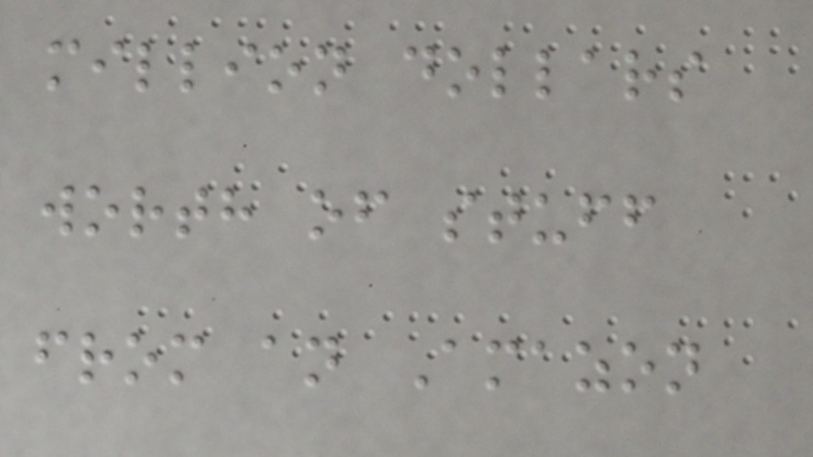million dollars
worth of stuff
from an Amazon
